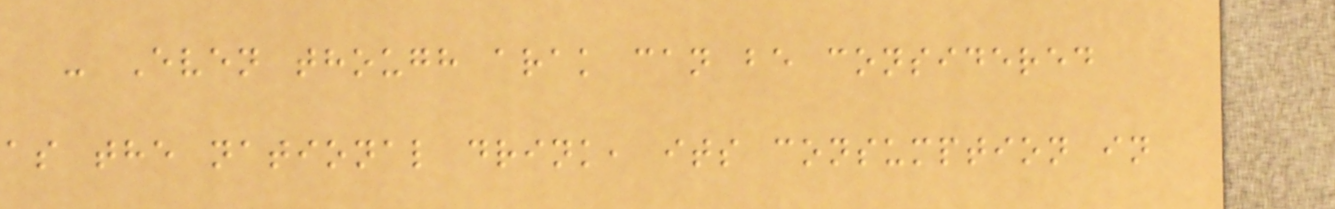- Even though arak can be considered
as the national drink, its consumption in
